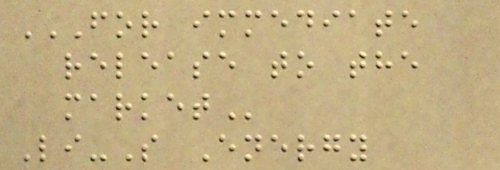FOR IMMEDIATE
RELEASE TO THE
MARKET
Li-S Energy
